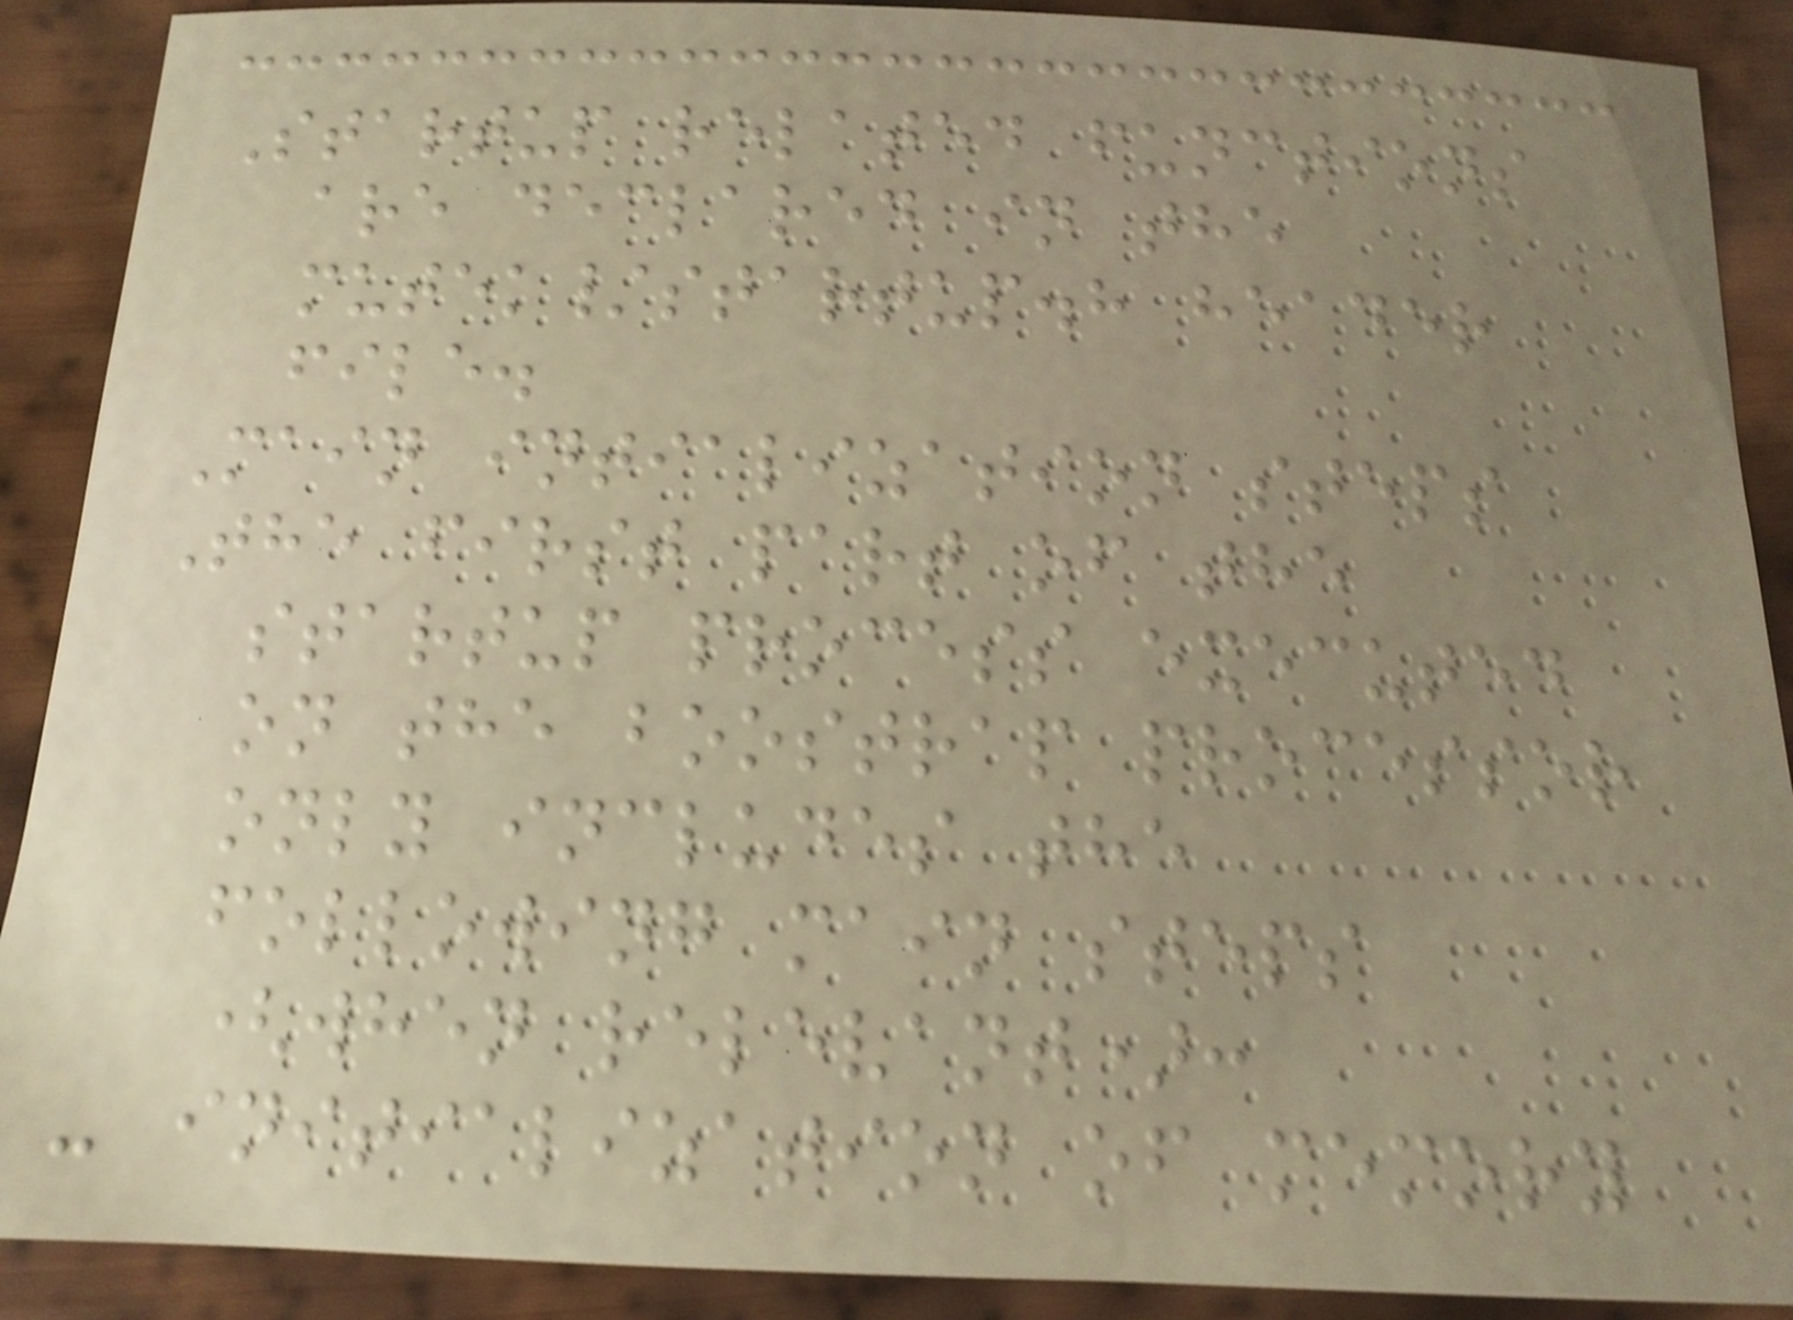Startup related functions
are declared in the
mutek/startup.h header
file.
Main intialization steps
The first part of the
startup process executed
on the boostrap processor
only includes the
following main steps
(when relevant):
- initialization of memory
